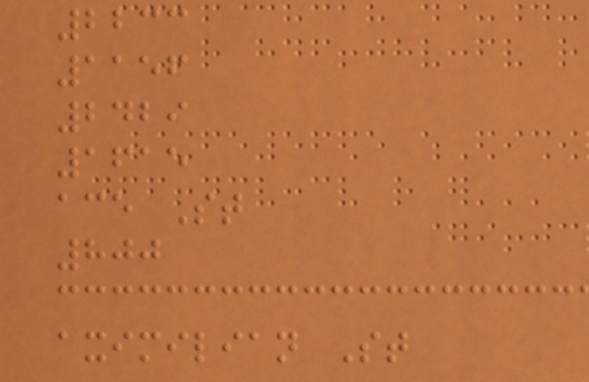2233
1156
2429
1615
ace St
800
aximilian St
